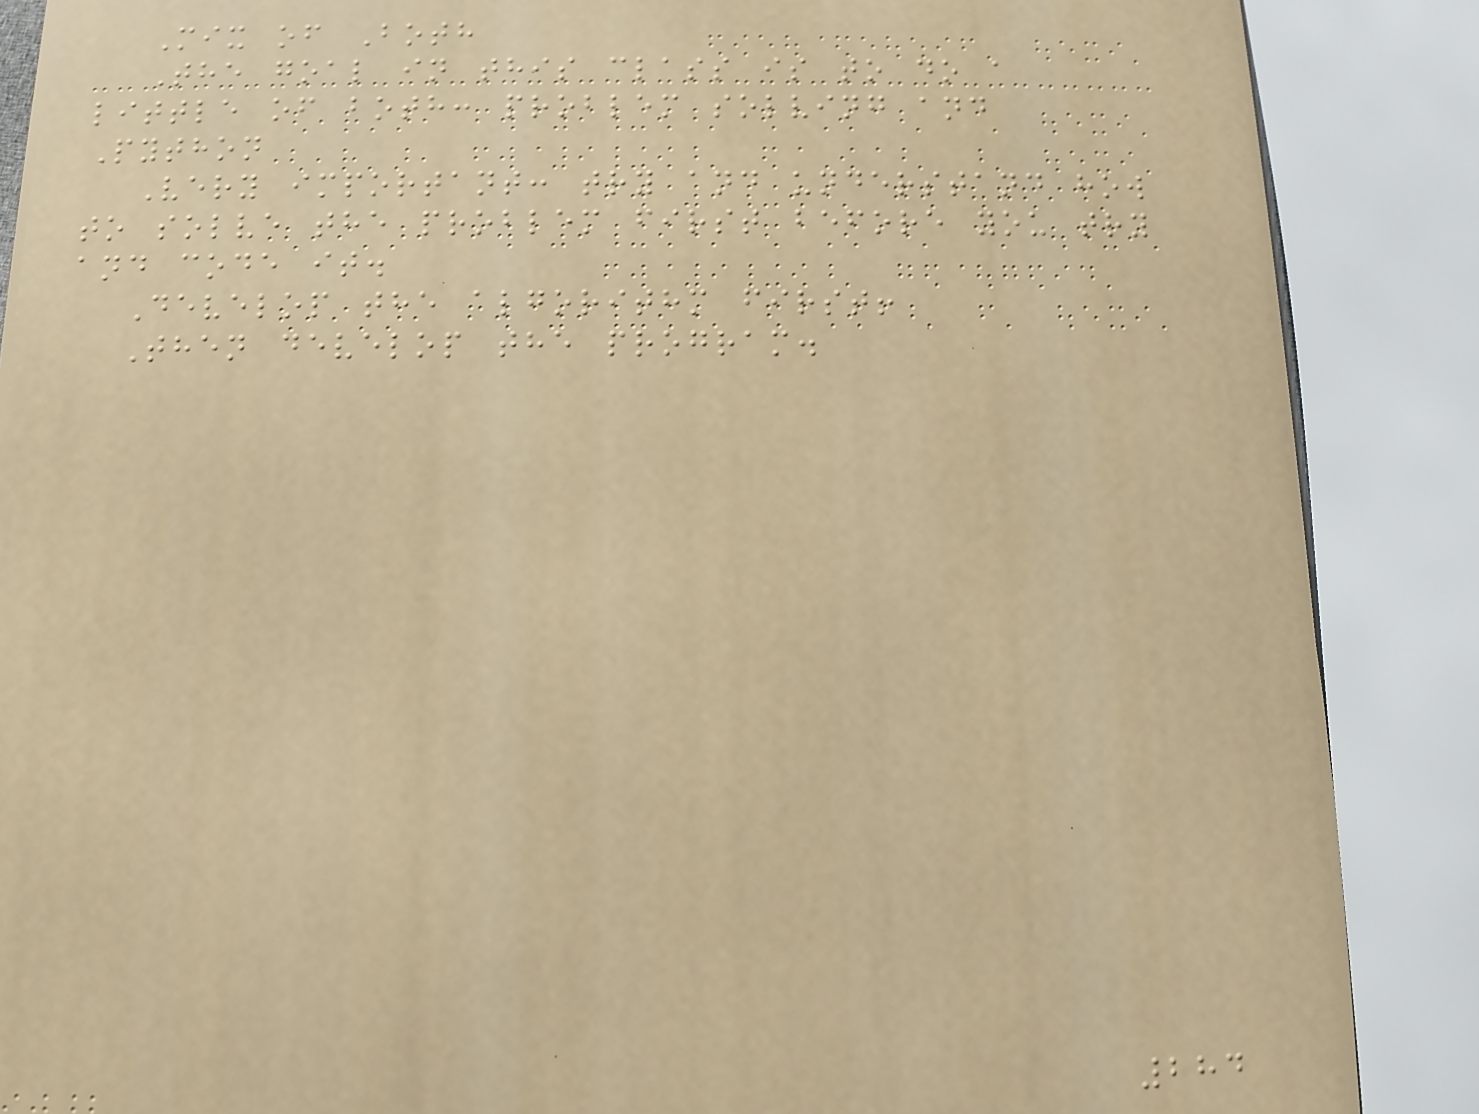Mix of Both
The goal in this class is to do a
little of both: problem solving and
Python
Very important: try and understand how
to solve the problem first before you try
and code it.
Develop the algorithm first!
Then develop the program.
284
